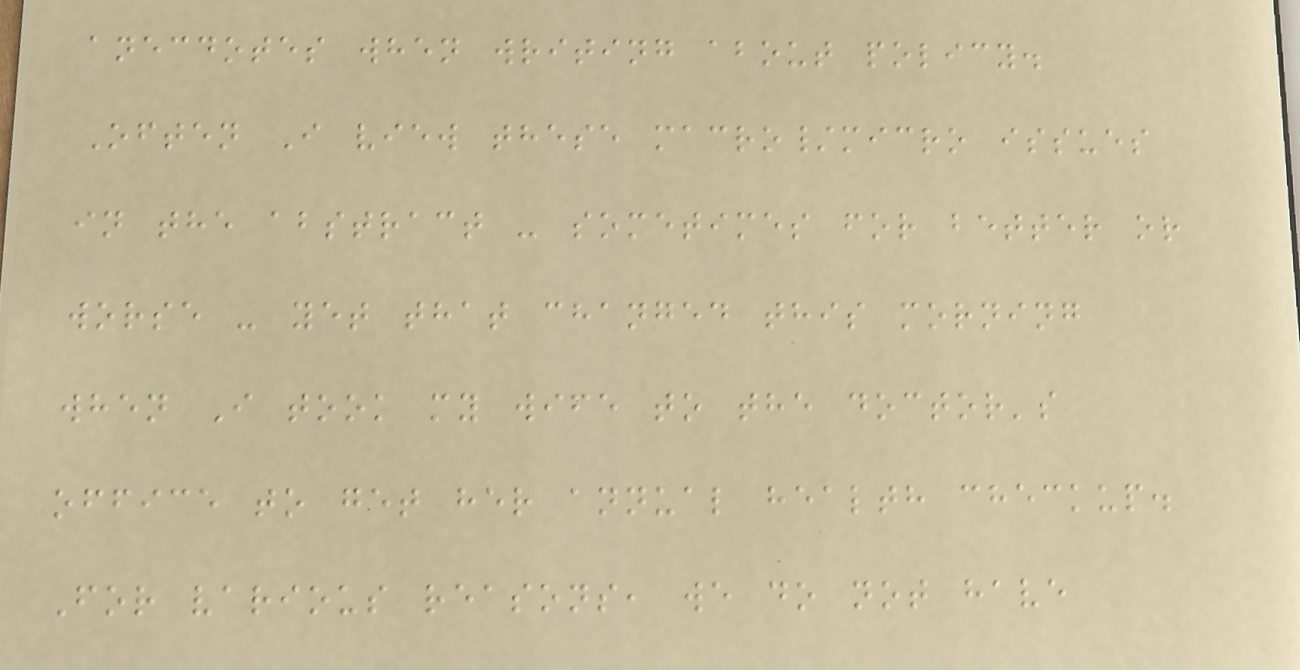anecdotes when writing about policy.
Often I view these macro/micro issues
in the abstract - sometimes for better or
worse - yet that changed this morning
when I took my wife to the doctor's
office to get her annual health checkup.
For various reasons, we do not have
